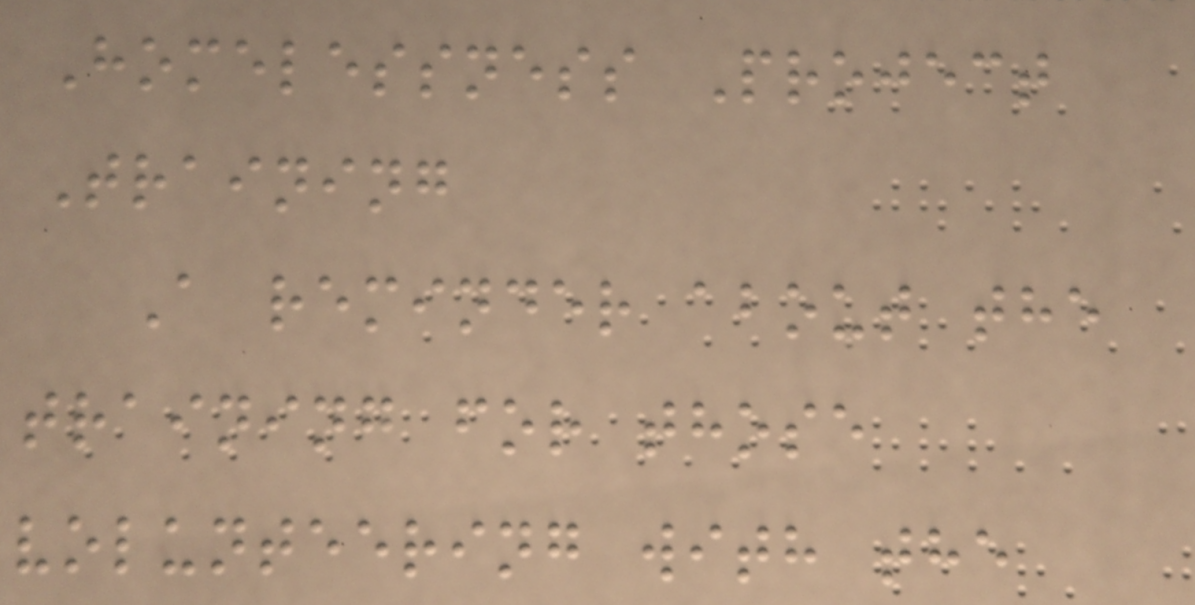Homelessness Project
Training
A reminder about the
training for those
volunteering with the
